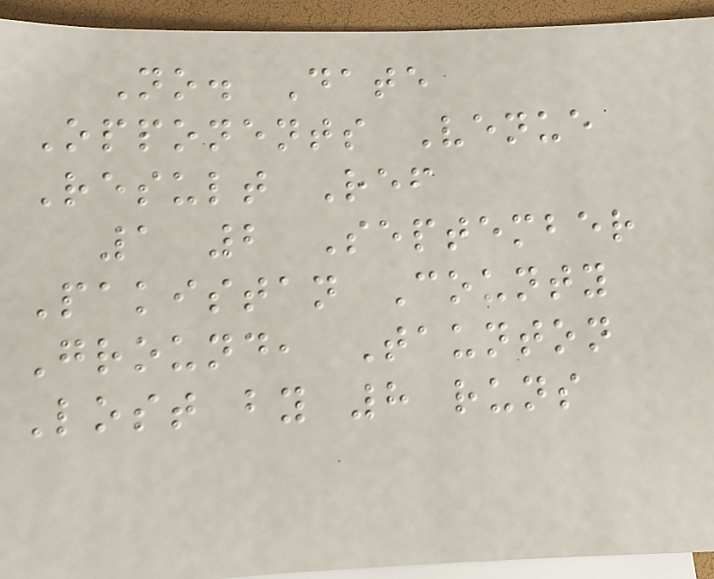No. Date
Opponents Venue
Result Ref
1 2 September
Pakistan County
Ground, Taunton
Lost by 8 runs
